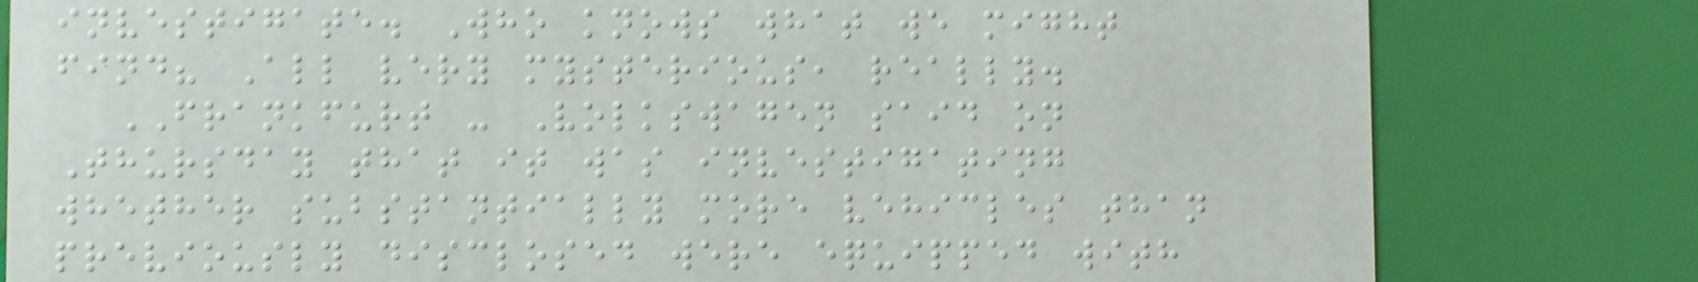investigate. Who knows what we might
find? All very mysterious, really.
FRANKFURT - Volkswagen said on
Thursday that it was investigating
whether substantially more vehicles than
previously disclosed were equipped with
